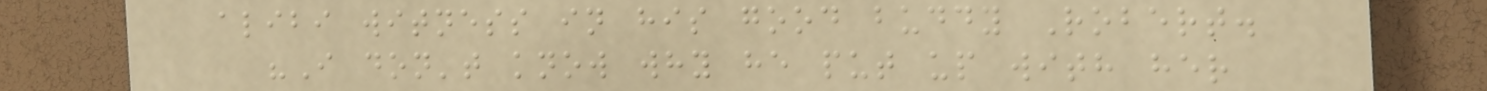alibi witness in his good buddy Robert.
"I don't know why he put up with her
